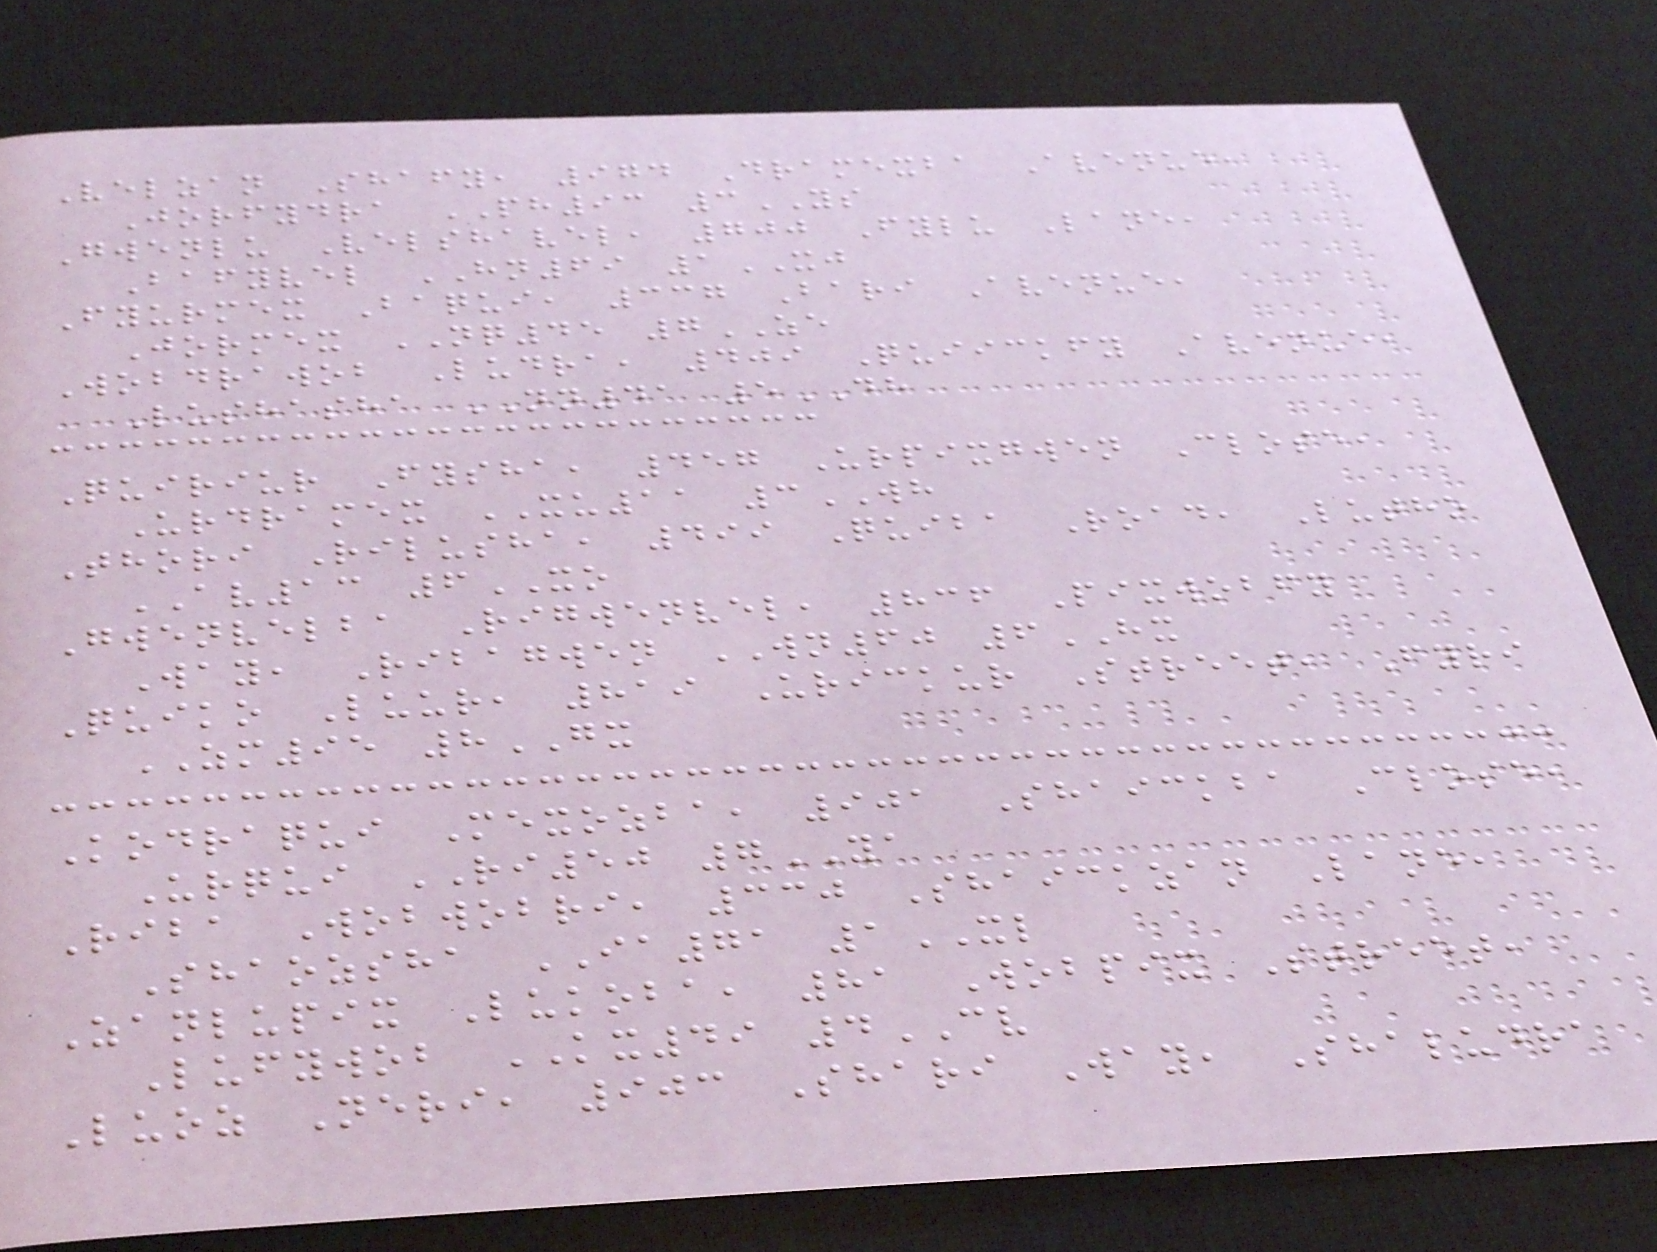Velzan Shafy, 974 Dramexba Avenue,
Jorfydra PH93 3YS
Gwenlu Velshavel, 700 Fylu Lane,
Bafyvel HN69 1XJ
Fyurmex Baqui, 337 Bari Avenue,
Jormex NQ45 7ZE
Wobdrawob Ludra, 409 Quiickfy Avenue,
Lushasha NN41 5DH
Quiriur Fysha, 457 Urpixgwen Close,
Urdramex XU11 3WH
Thori Rilusha, 499 Quiba Road, Lutho
AV13 6XO
Gwenvelba Rigwenvel, 836 Pixwobfy
Way, Ribagwen WN60 6HX
Quiko Luur, 819 Urickur Street, Fyri
ZM95 8GX
Kodraqui Mexozba, 901 Shaickba Close,
Urqui RI50 7YA
Riba Wobwobri, 330 Shaickzan Lane,
Shaozsha IA71 1XL
Zanlupix Lukoba, 81 Wobpix Street,
Lufywob KX49 4CV
Luoz Neri, 903 Shari Way, Shaludra
